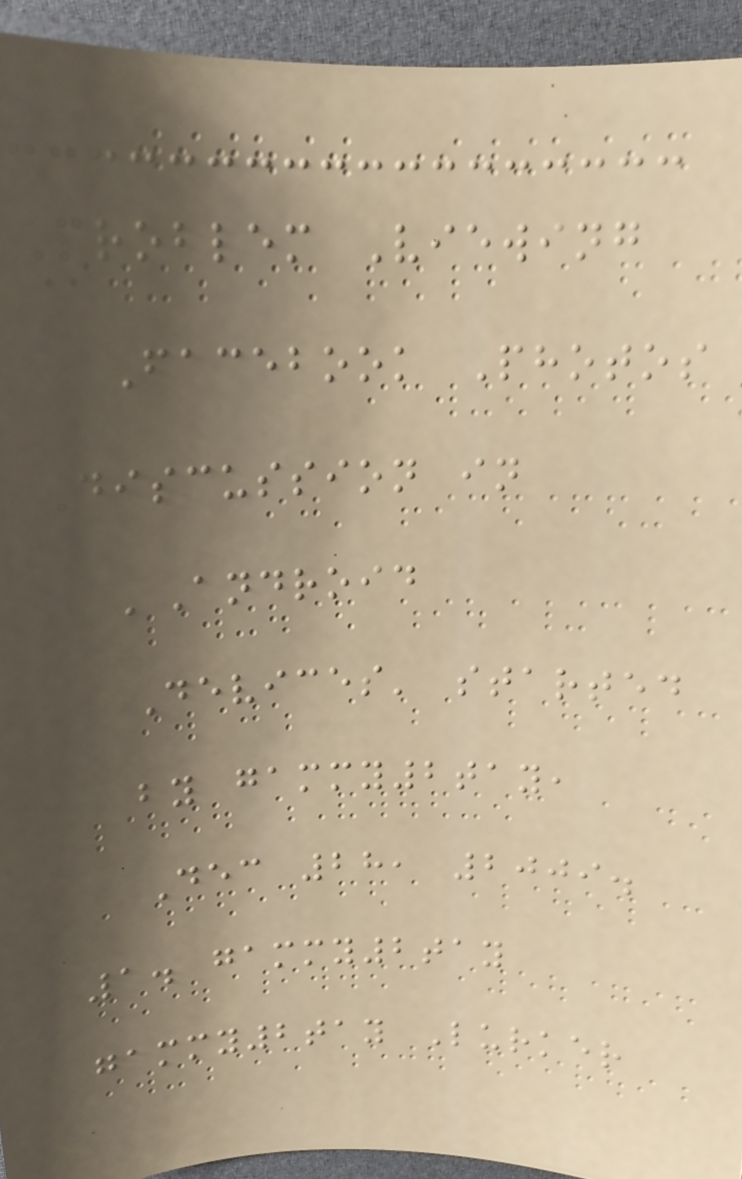Problem Viewing
Facebook Photos
Discussion in
'Android
Devices' started
by gammy2tay,
Dec 28, 2009.
1. gammy2tay
gammy2tay Lurker
